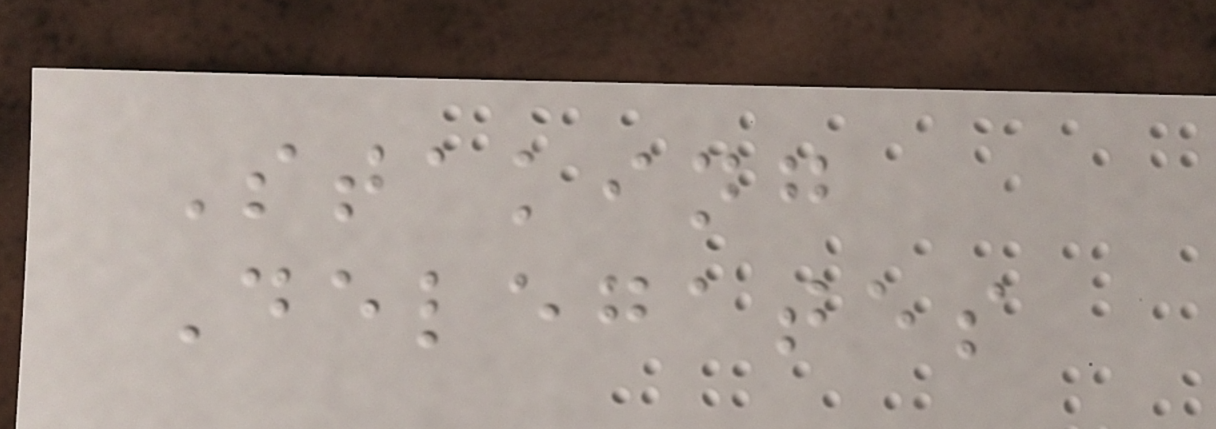Staking
Delegates
